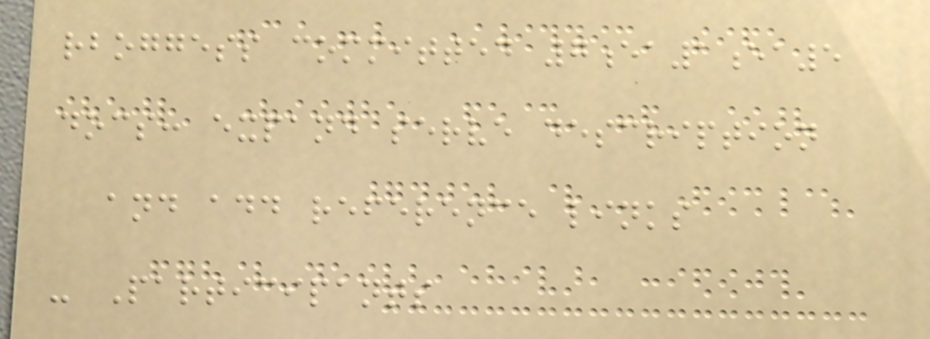rboggess committed 7ea1ea5
docs: expand serve description
and add reference links
- Participants
